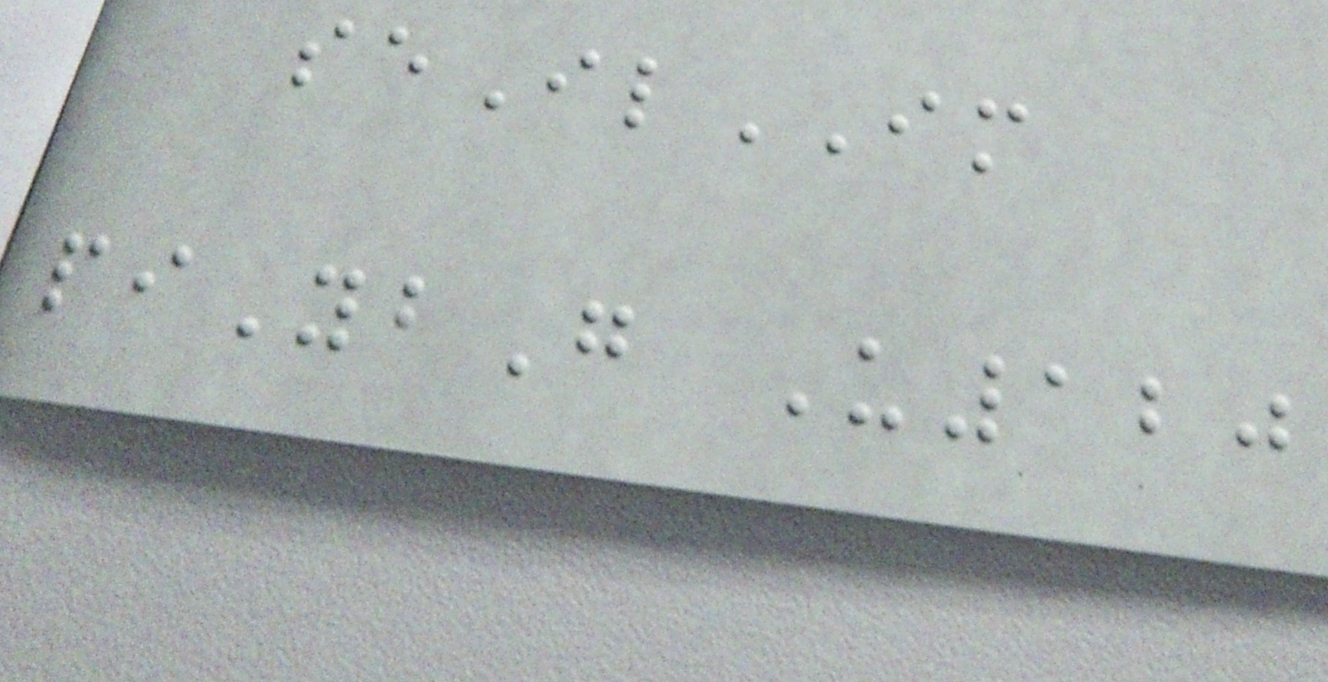seIlIM
piYbG U120
